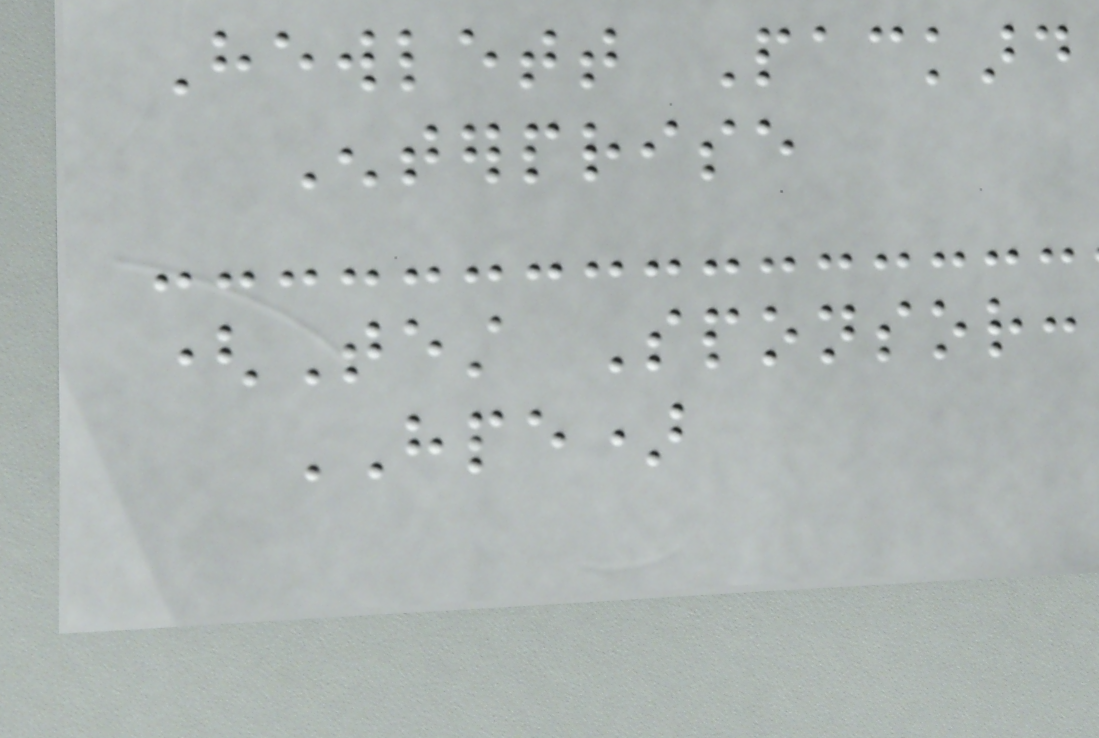Hewlett Packard
Enterprise
(Test Sponsor:
HPE)
